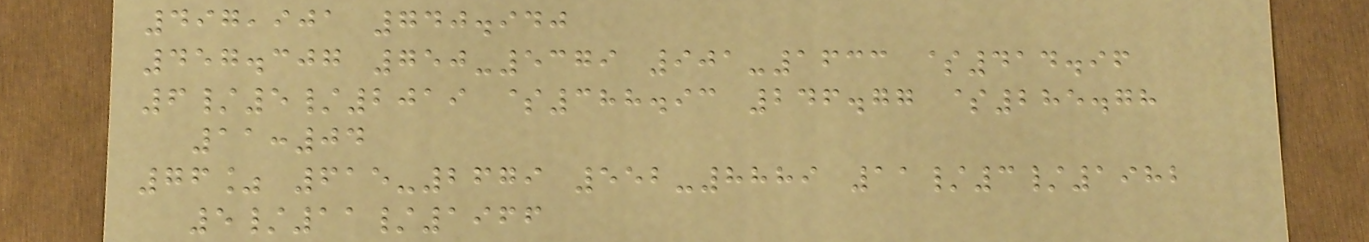497,901 740.940
457.307 750-5379 901-1633 $414.96
6/5/2019 $388.93 246.77 $285.78
11:04
76% 615-2679 552-8889 11/3/1982
5/11/1966
